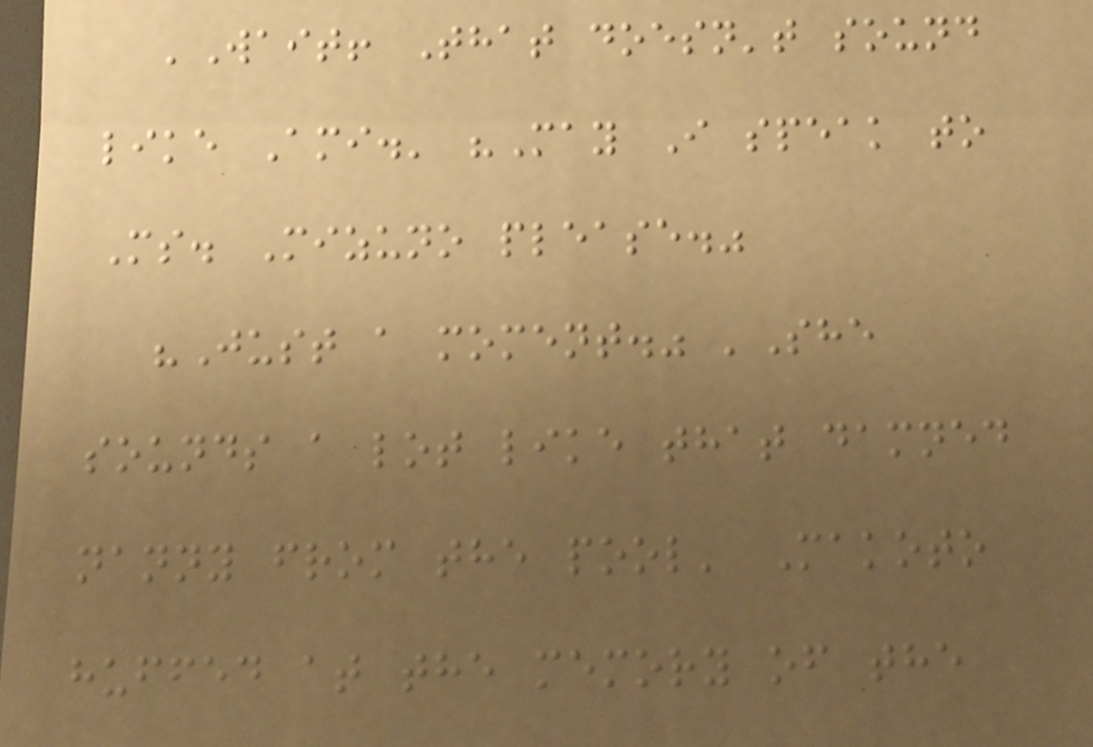'Wait! That doesn't sound
like Ami.' "May I speak to
Ms. Mizuno please."
"Just a moment." 'She
sounds a lot like that damned
nanny from the pool' Makoto
huffed at the memory of the
